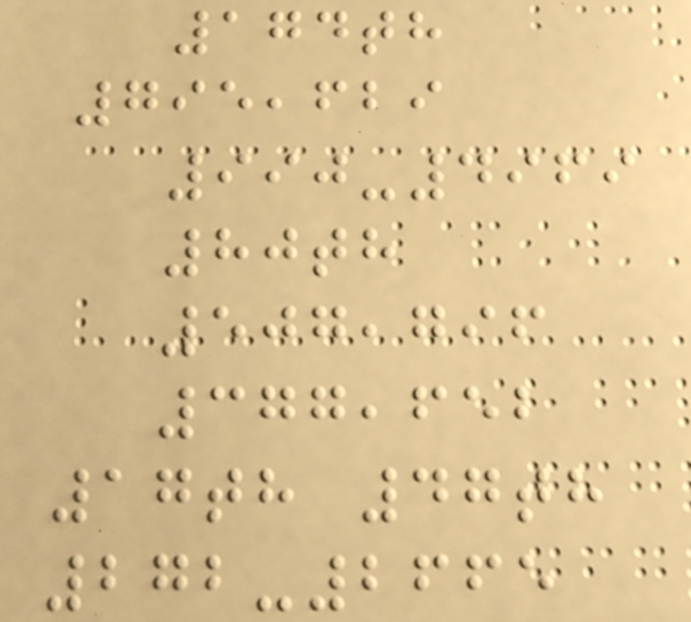174th
795,629
990-4969
80th
507,796
377,652
17th 47th
272-2665
